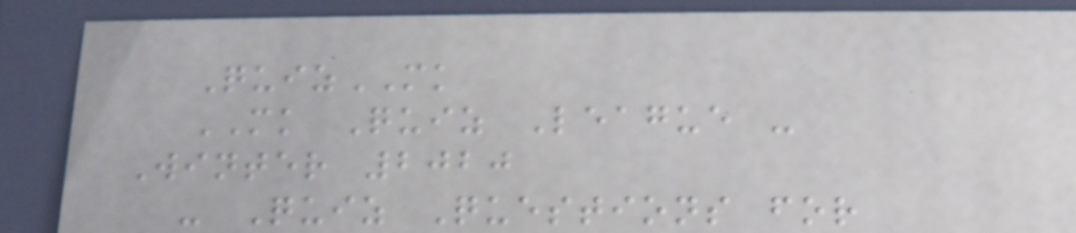QuizMK
MK Quiz League -
Winter 2020
- Quiz Questions for
